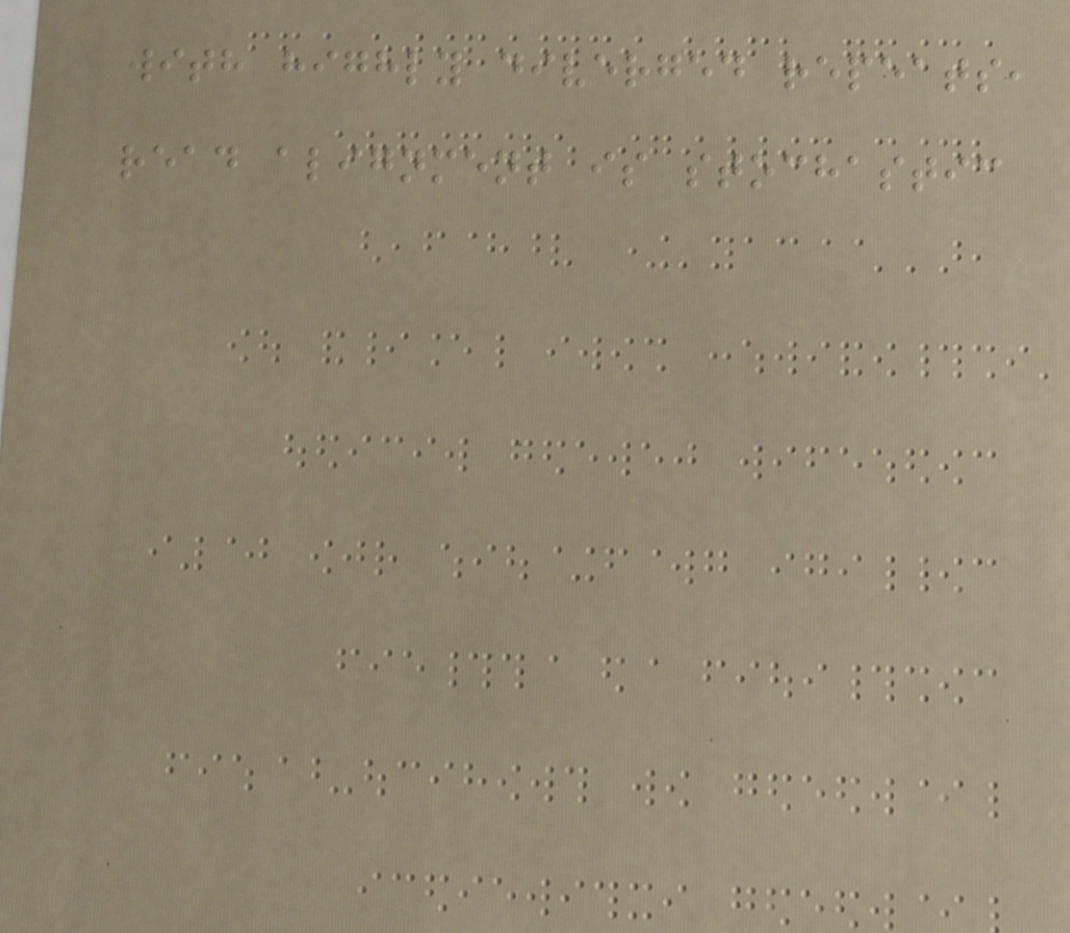with highly diverged repeats,
read alignment is stochastic
